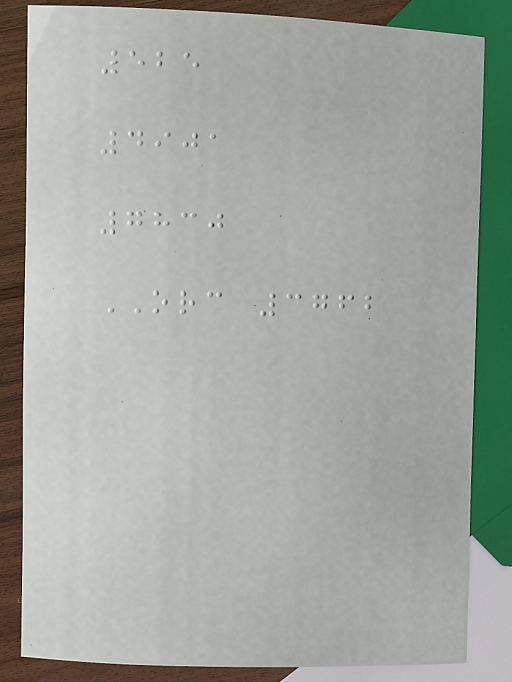525
4901
7830
ORC 3762
